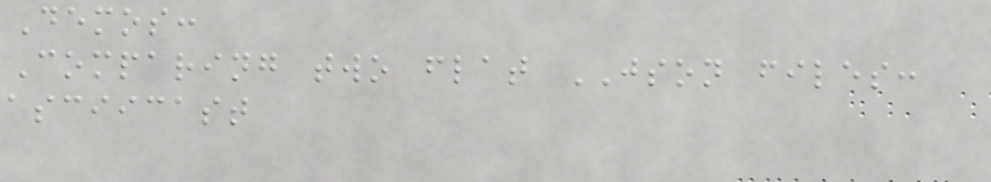Demos:
Comparing two flat JSON files:
asciicast
